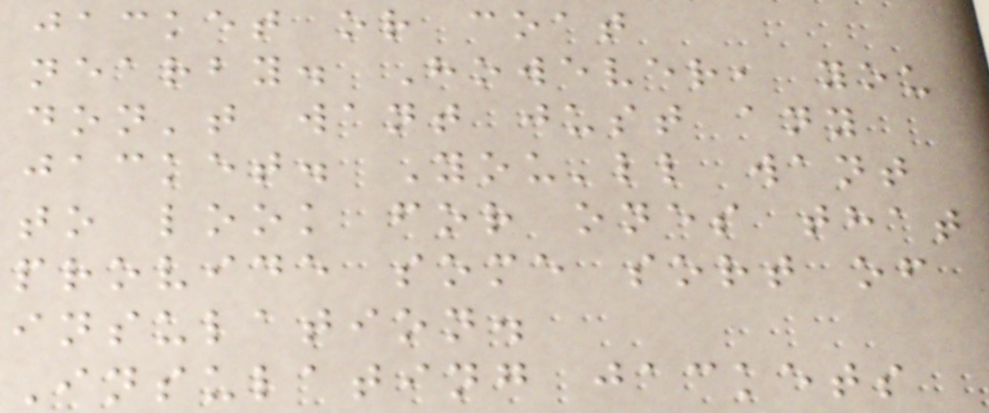jacket or coat
nearby. However, you
don't want just any
jacket. You'll want
to look for ones that
provide some sort of
insulation.
Insulating jackets
